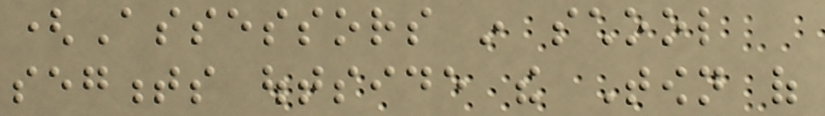(Assessors in school
segments outside the Town of
